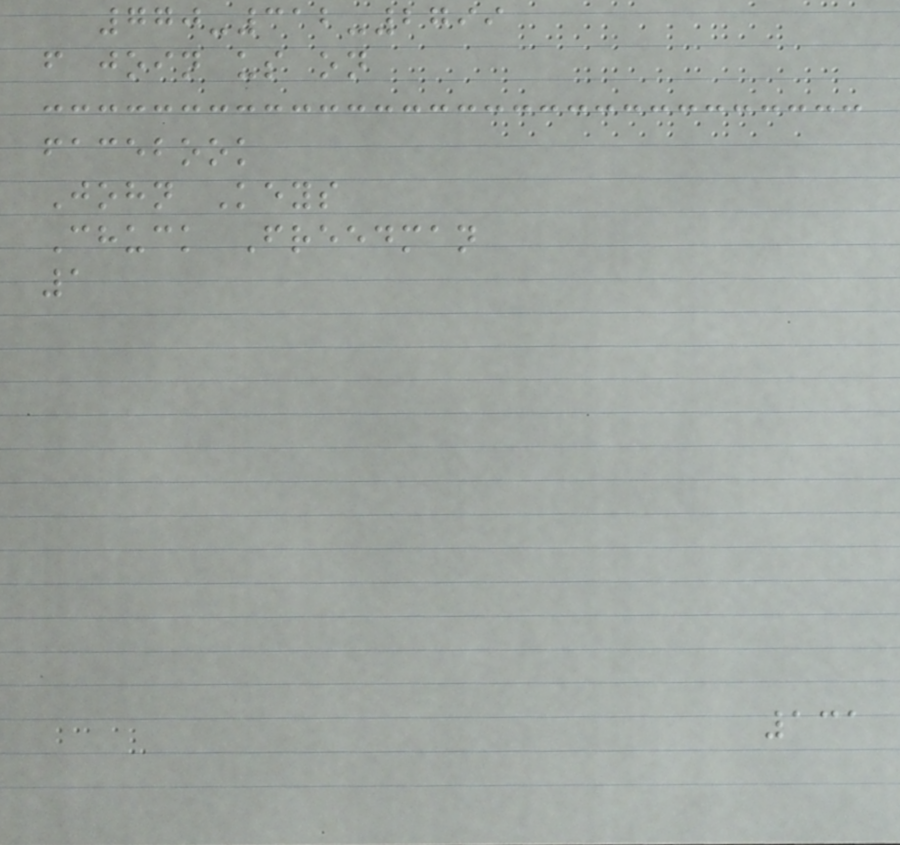770-312-2799
f join us on
facebook
John Keys
Chuck Freedman
1
131
